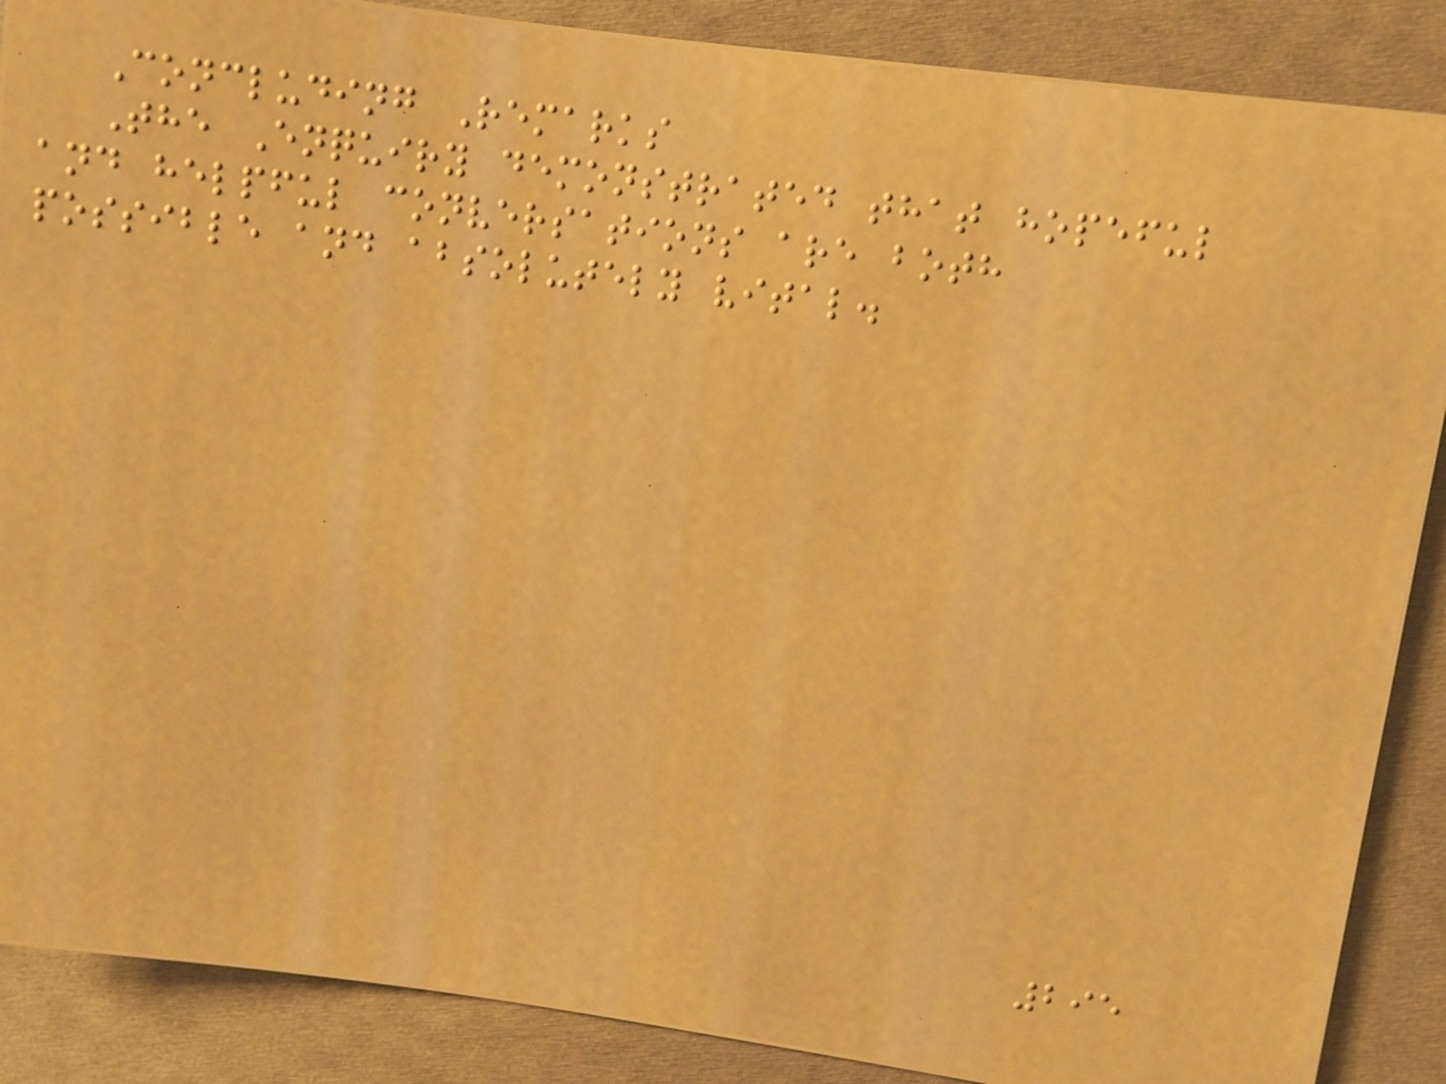Concluding Remarks
The Enquiry demonstrated that hopeful
and helpful conversations are both
possible and absolutely vital.
295
